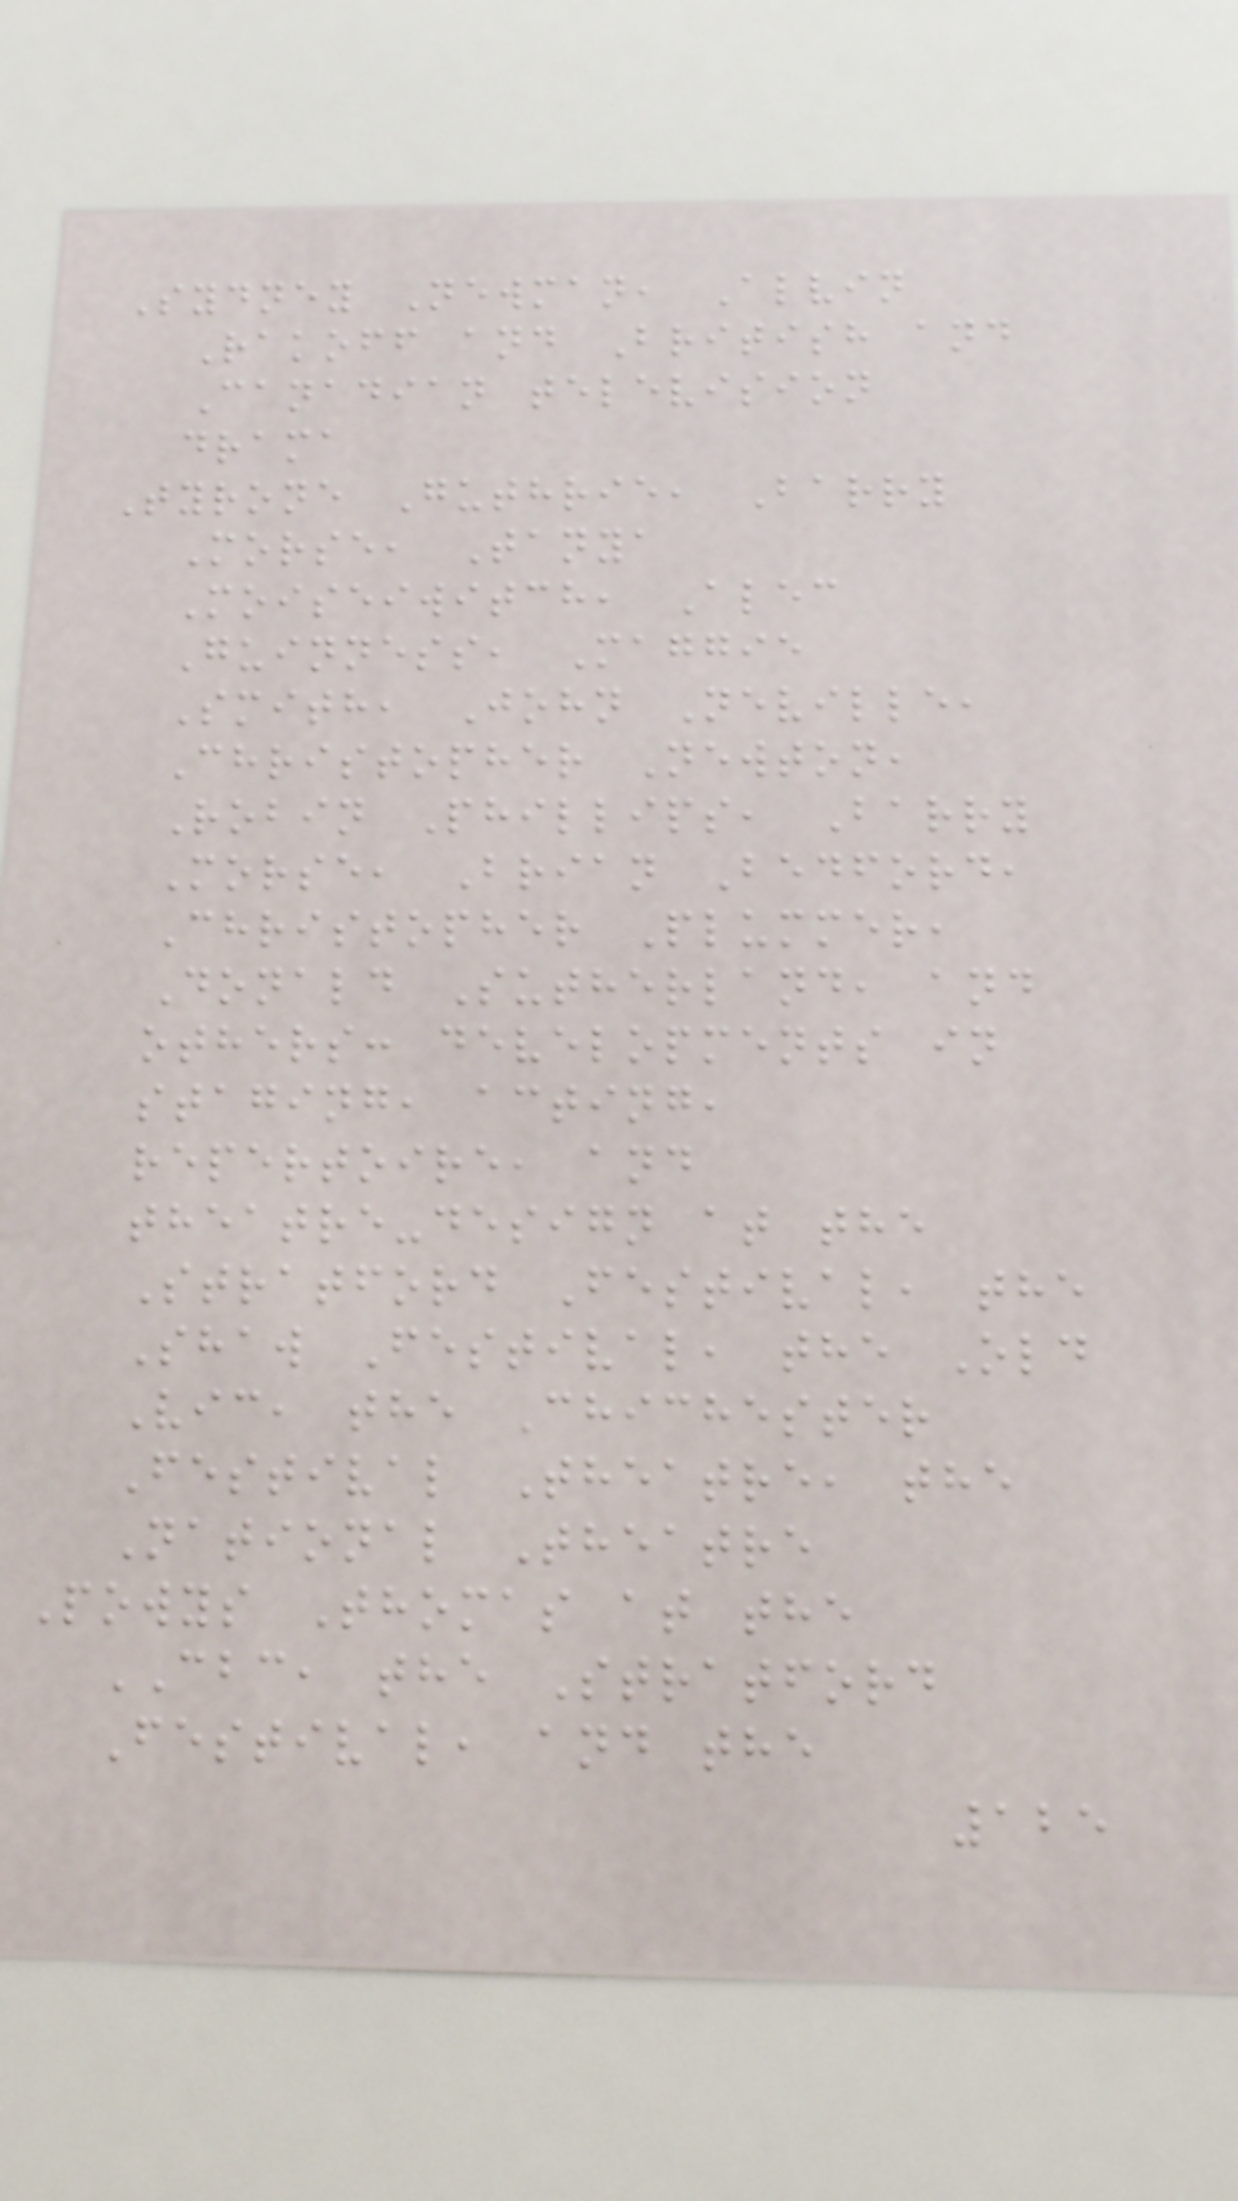Sydney Newman, Alvin
Rakoff and British and
Canadian television
drama
Tyrone Guthrie, Barry
Morse, Tanya
Moiseiwitch, Alec
Guinness, Maggie
Smith, John Neville,
Christopher Newton,
Robin Phillips, Barry
Morse, Brian Bedford,
Christopher Plummer,
Donald Sutherland, and
others: developments in
staging, acting,
repertoire, and
theatre-design at the
Stratford Festival, the
Shaw Festival, the Old
Vic, the Chichester
Festival Theatre, the
National Theatre
Powys Thomas at the
CBC, the Stratford
Festival, and the
125
